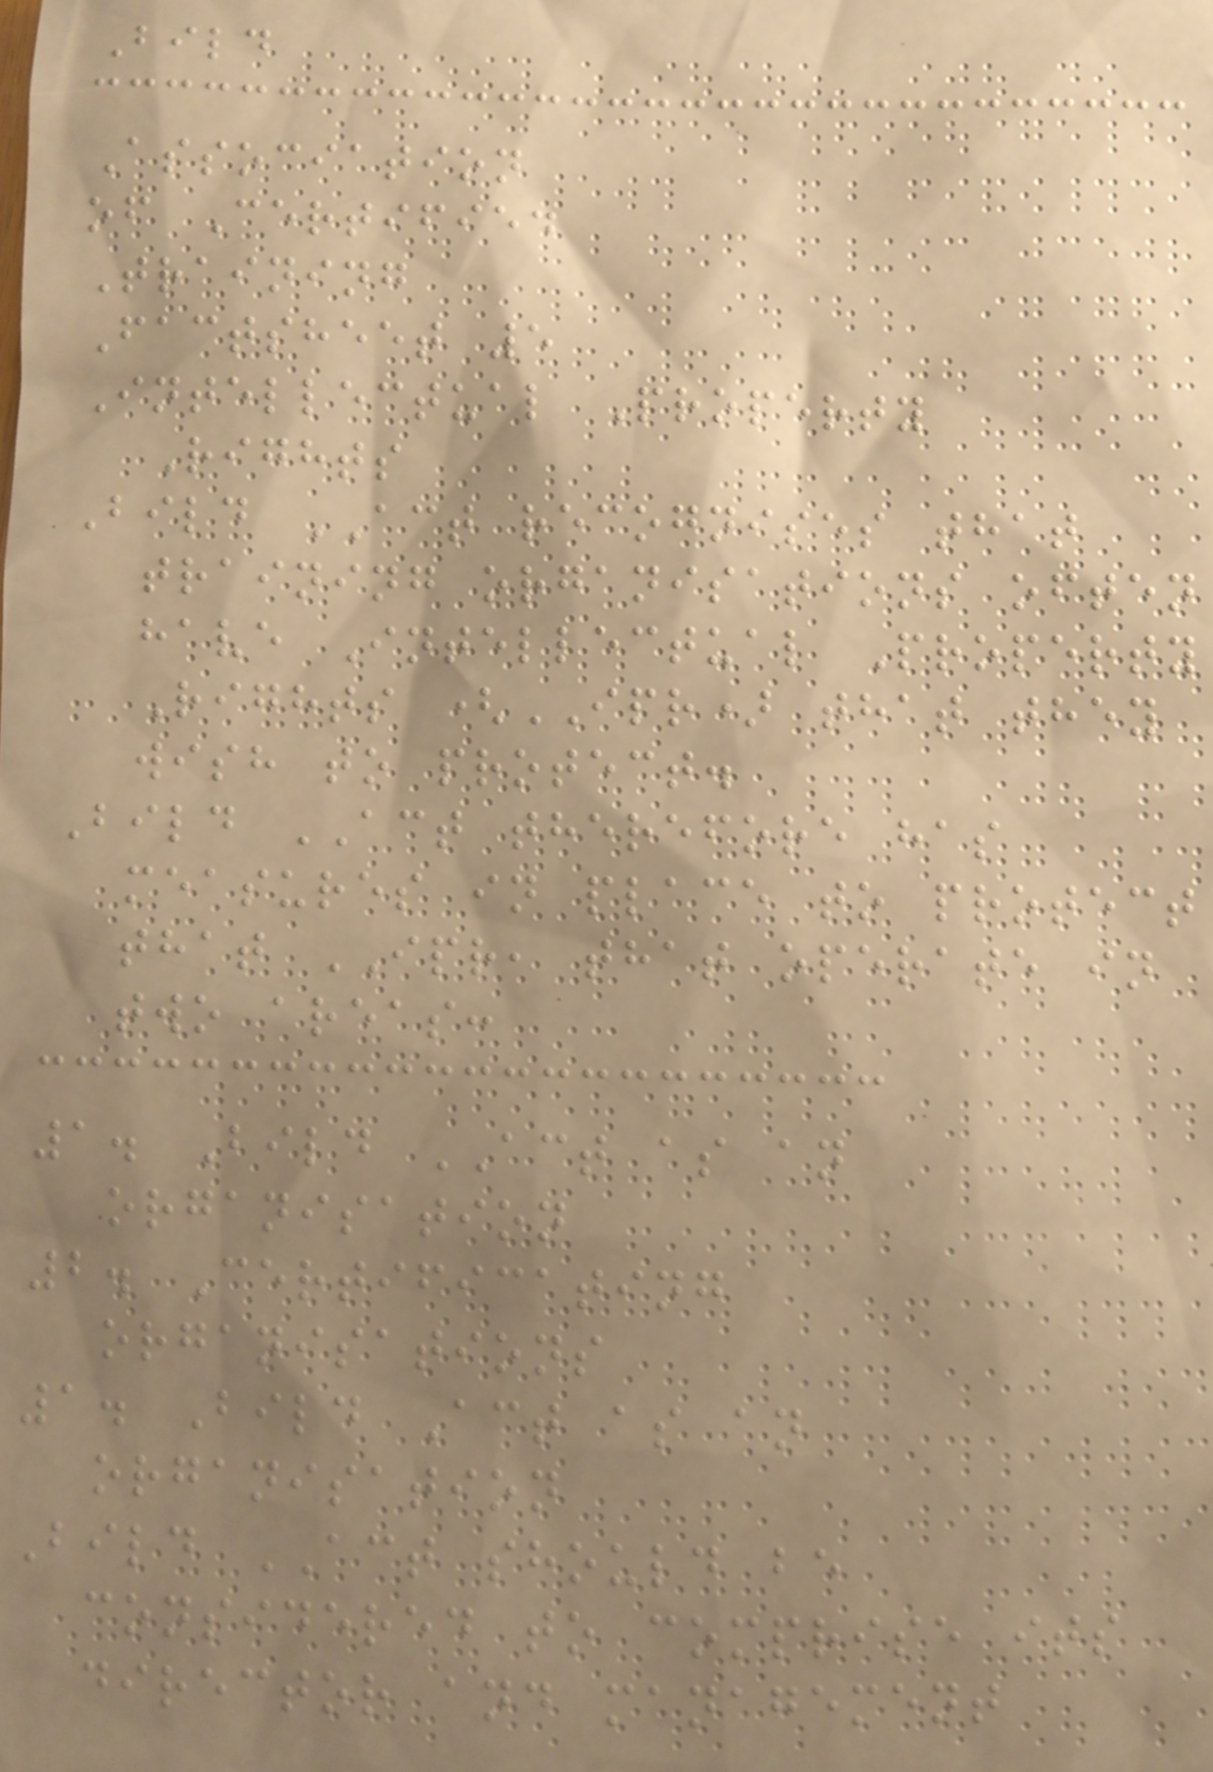Bild
Association
of Certified
Training
Factsheet 5
Intellectual Property
Rights
Bild ACT recognises that
training organisations often
have Intellectual Property
Rights (IPR) that they
wish to protect.
Bild ACT therefore has
measures in place to protect
that IPR, that operate in
two areas:
1. Bild ACT as an
organisation
2. Certificating
organisations
1. Bild Act as an
organisation
Bild ACT should be
considered to comprise its
director and management
